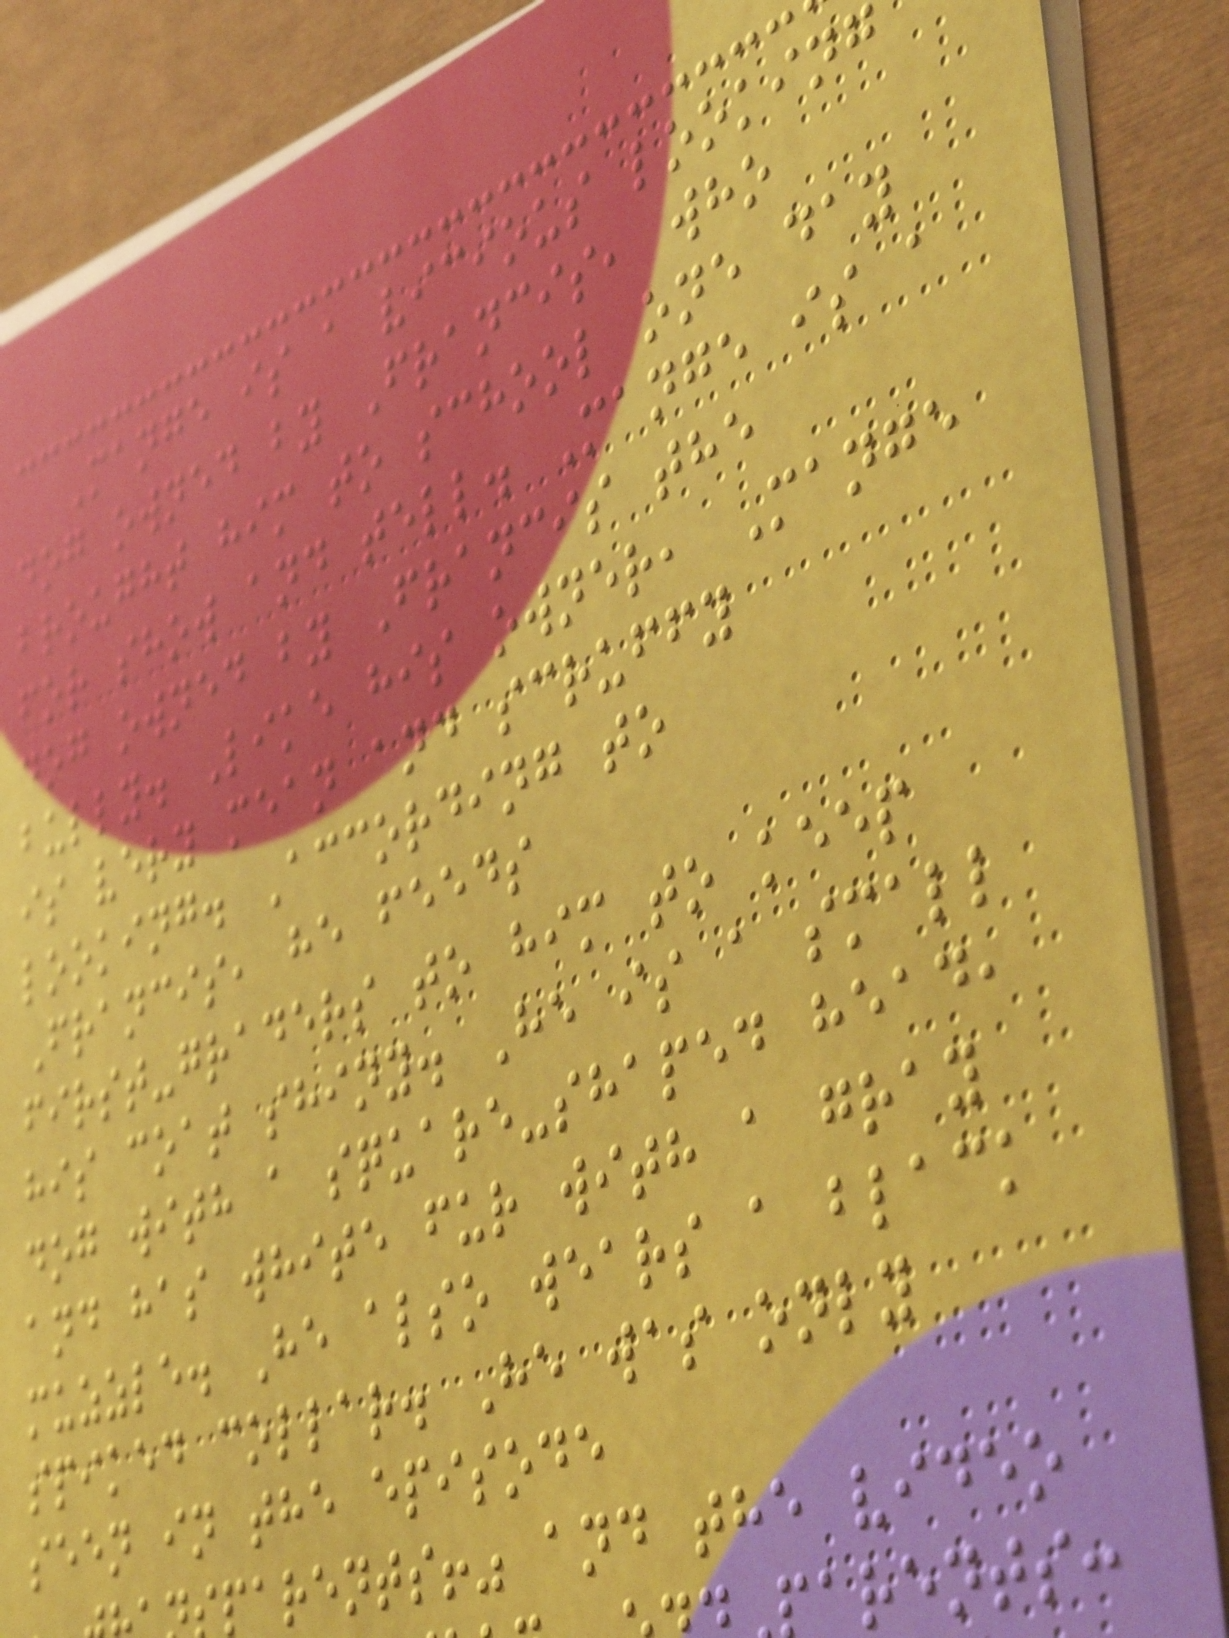Mange is a vicious looking
dog owned by Francis, who
brought him to school one day
for show and tell. Mange is a
dog owned by Francis the
bully. Like his owner, Mange
is very mean and scruffy
looking. According to
Francis, he feeds
first-graders to him to keep
his coat shiny. He is a small
dog with a square-shaped head,
and has white fur with a gray
muzzle. He also wears a black
spiked collar. He was only
seen in the episode
parents!" and the video
